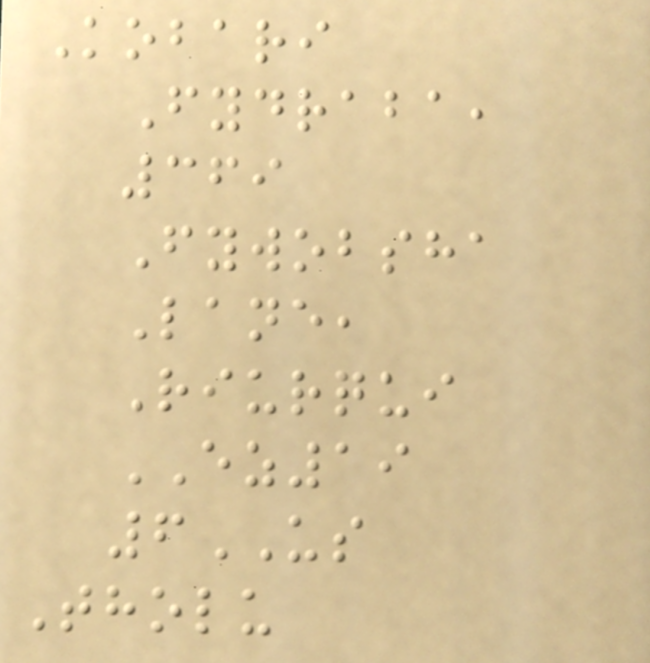Kobari
Fydraba,
369
Fywobsha
Lane,
Riurqui
EZ19
6US
Tholu
